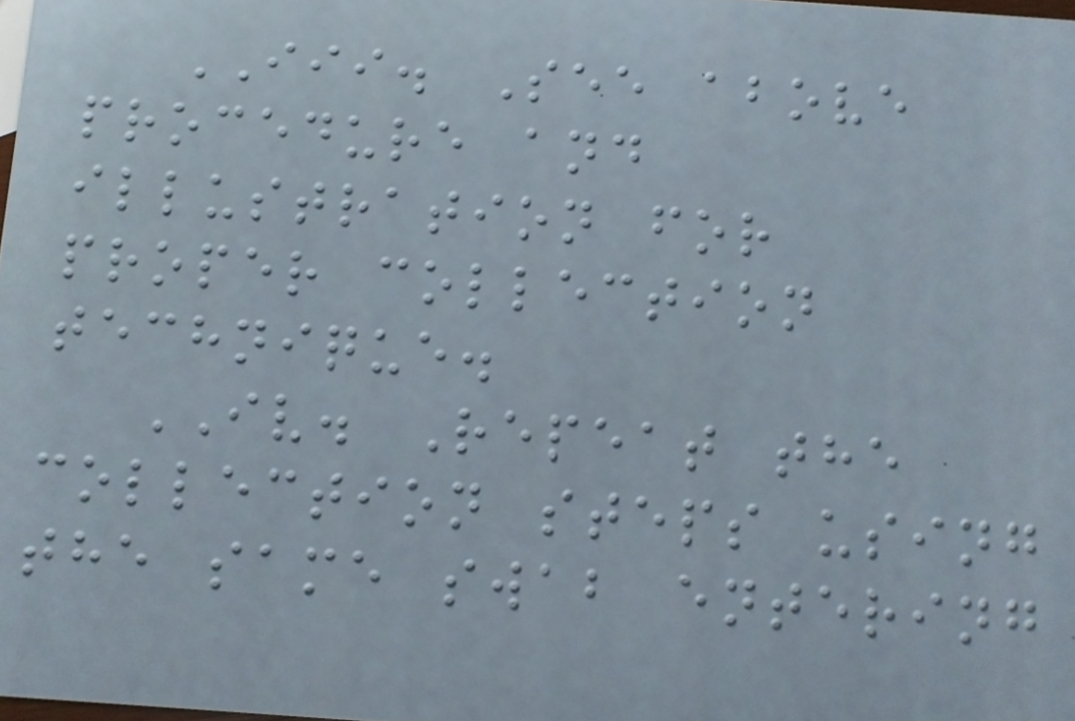III. See above
procedure and
illustration for
proper collection
technique.
IV. Repeat the
collection steps using
the same swab entering
